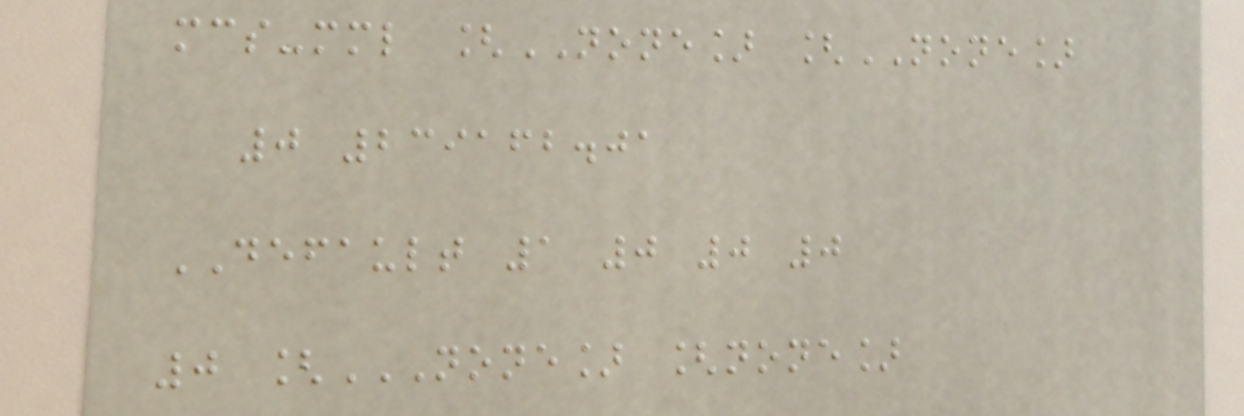mcs-mml [NONE] [NONE]
0 239162.01
DEFAULT 1 0 0 0
0 [NONE] [NONE]
